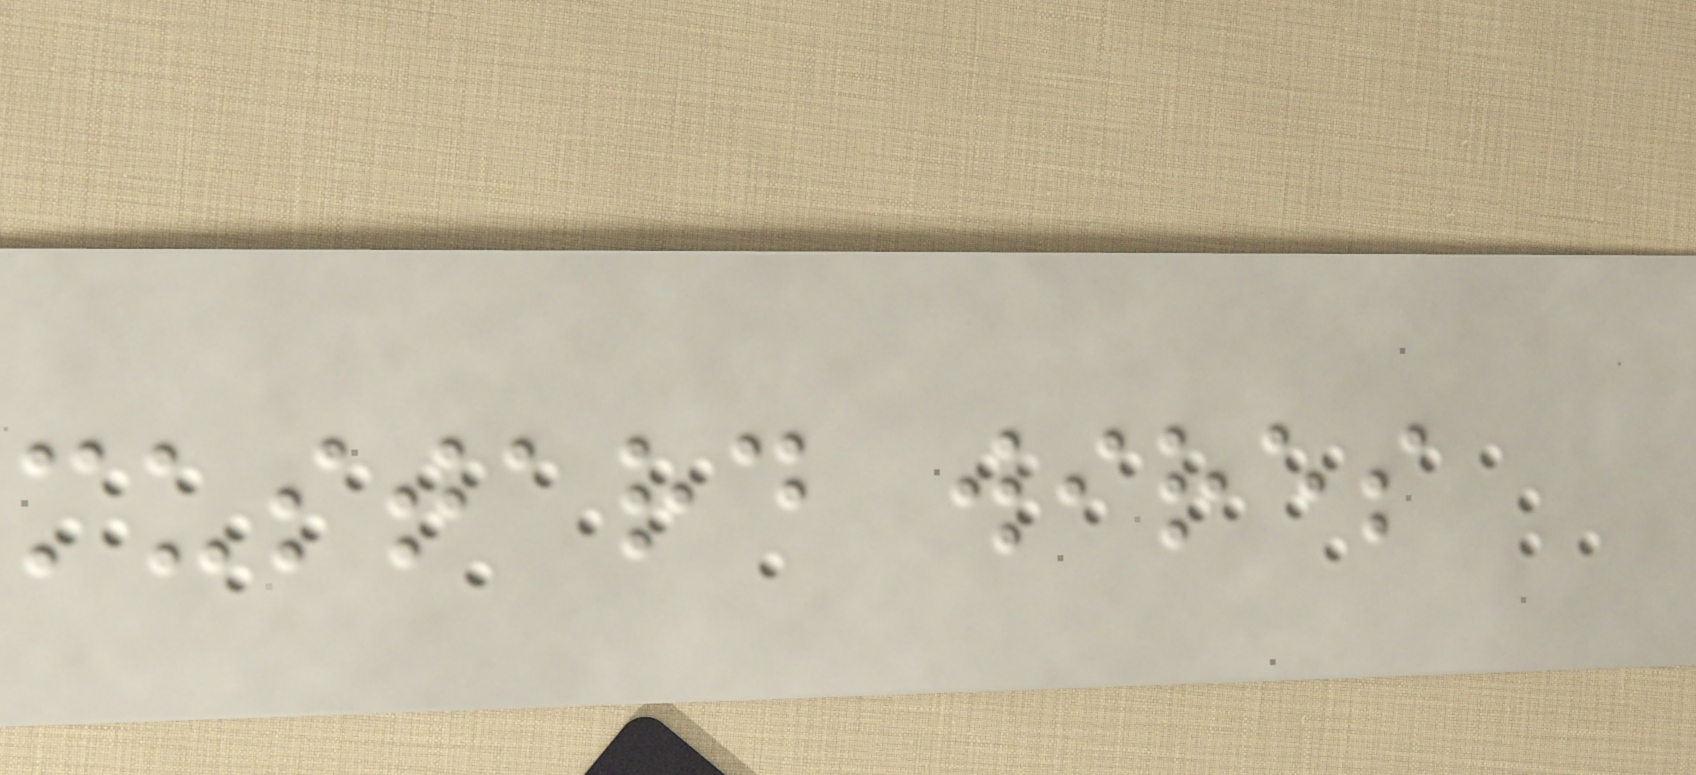mustard wires
